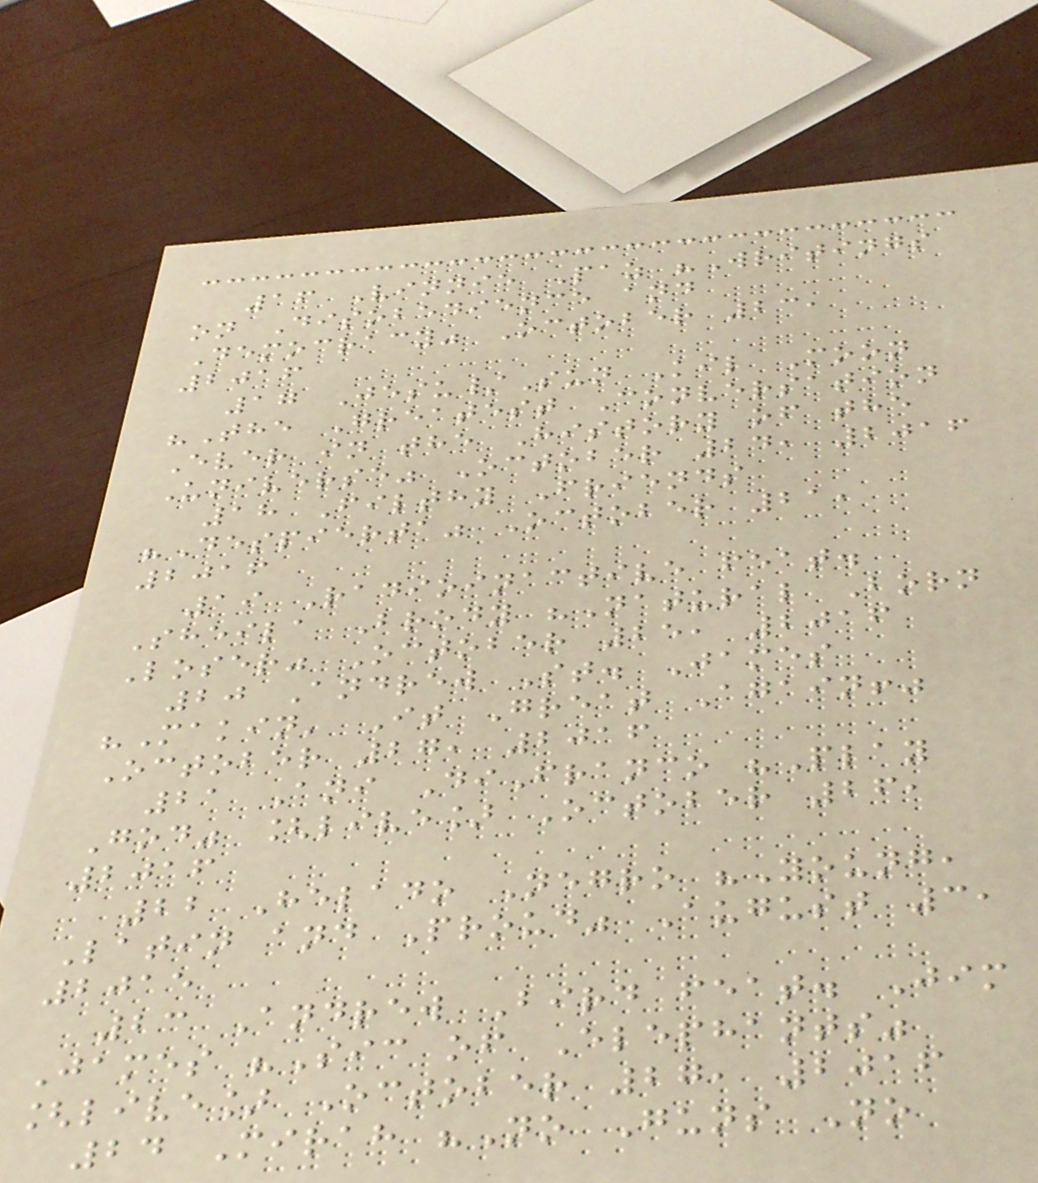16 Vinnie Paz "Writings
on Disobedience and
Democracy" October 23,
2016
17 Jesu/Sun Kil Moon
"The Greatest Conversation
Ever in the History of the
Universe" October 24, 2016
18 Filthy Friends
"Despierta" October 21,
2016
19 Radioinactive feat.
Sheila Brody "Natural Born
Loser" October 25, 2016
20 Andrew St. James
"Makin' It Great Again!"
October 27, 2016
21 Ani DiFranco "Play
God" [live] October 26,
2016
22 Helado Negro "Young,
Latin and Proud" August 3,
2015
23 Andrew Bird feat. Jim
James "Sic of Elephants"
[live] October 27, 2016
24 Mirah "No Guns No
